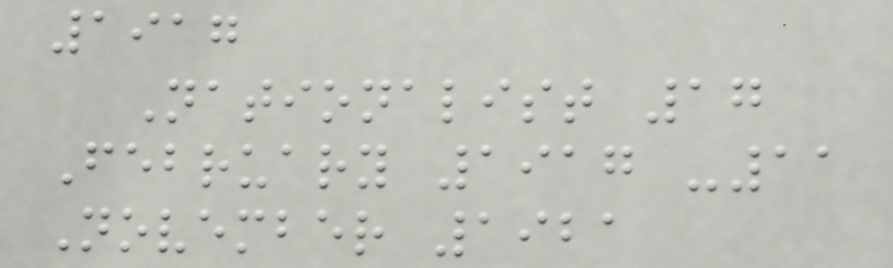1917
Nationalist 17
February 1917 -11
November 1921
